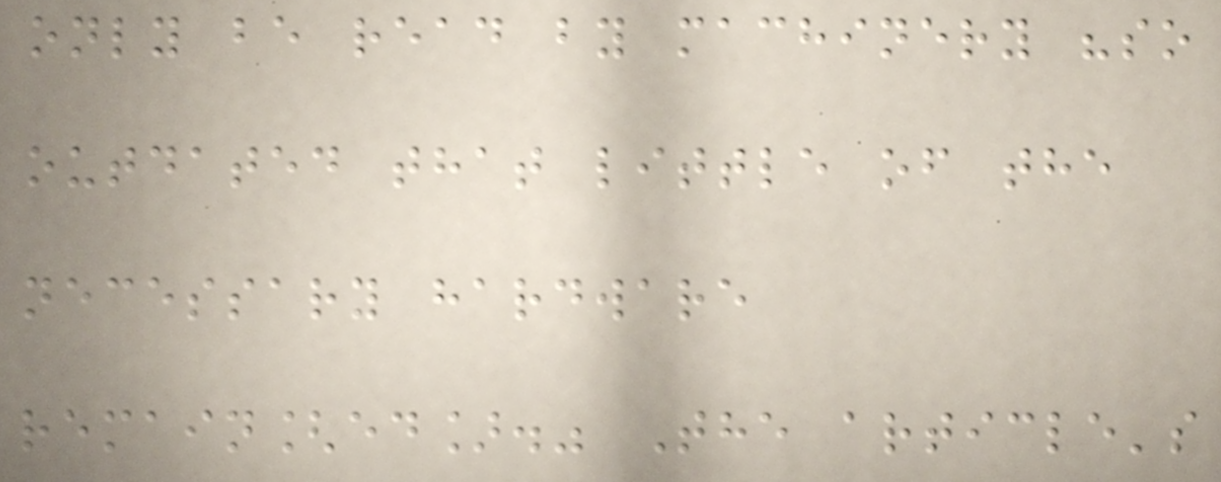only be read by machinery "so
outdated that little of the
necessary hardware
remain[ed]." The article's
